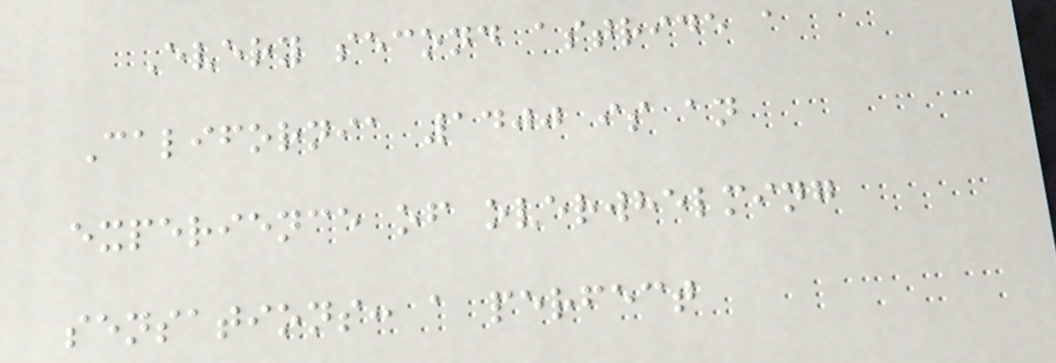Every second astride a
California 1400 is an
experience of overwhelming
sensations: a perfect
